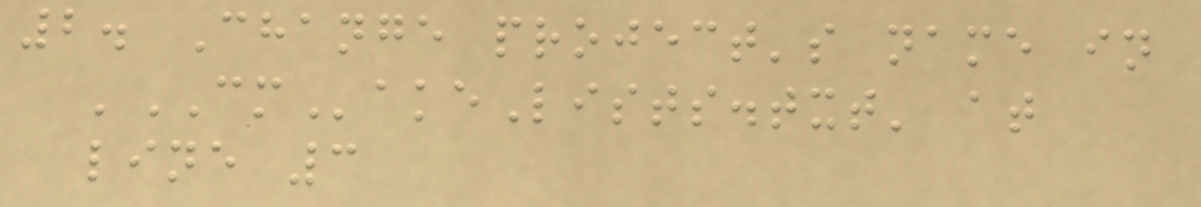2. Change project's name in
'CMakeLists.txt' at
line 3
